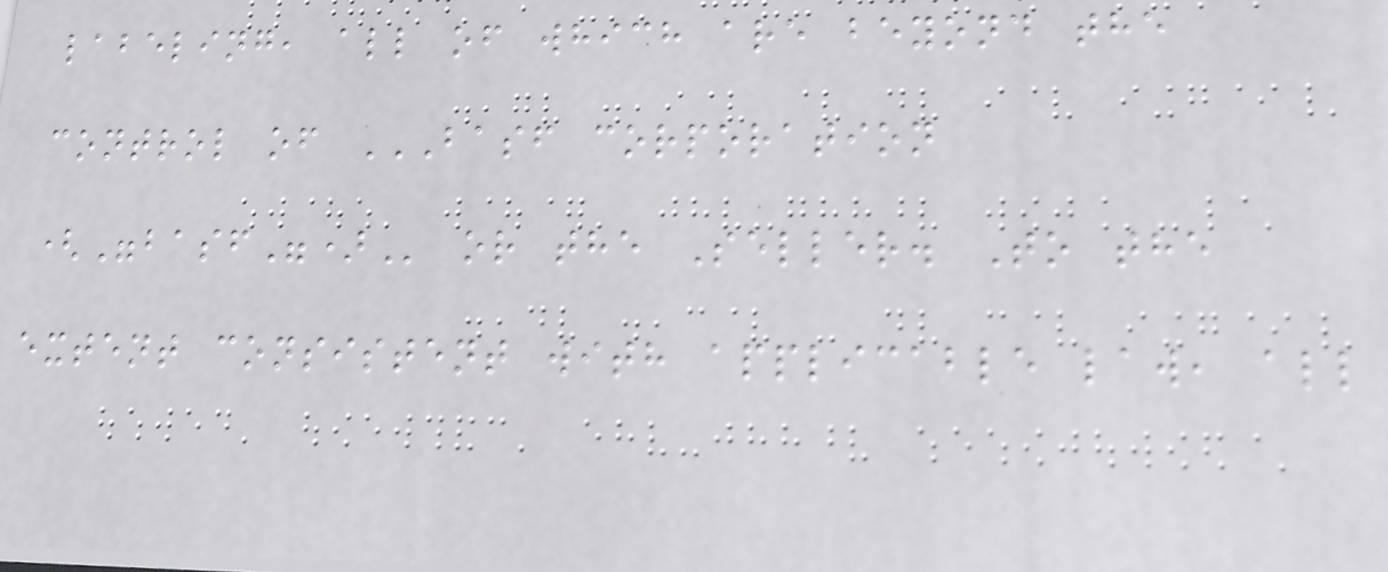labeling, all of which are beyond the
control of BASF CORPORATION
("BASF") or the Seller. To the
extent consistent with applicable law, all
